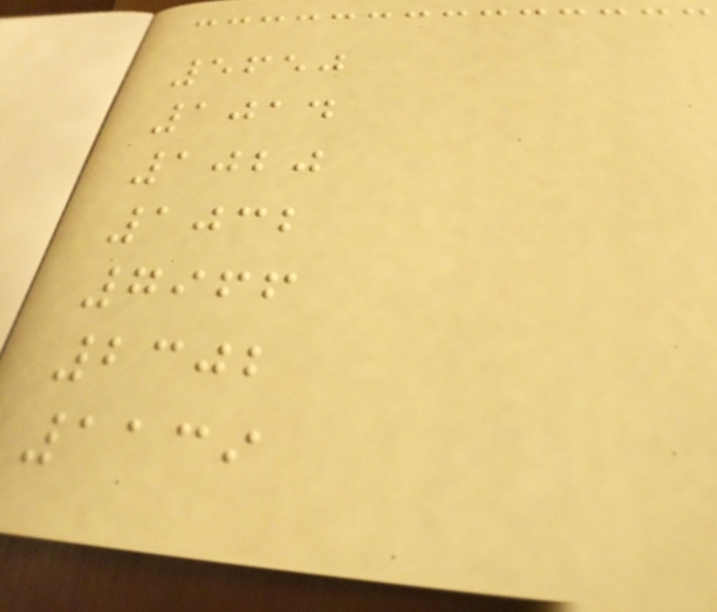5650
1014
1020
1032
7966
2302
1139
